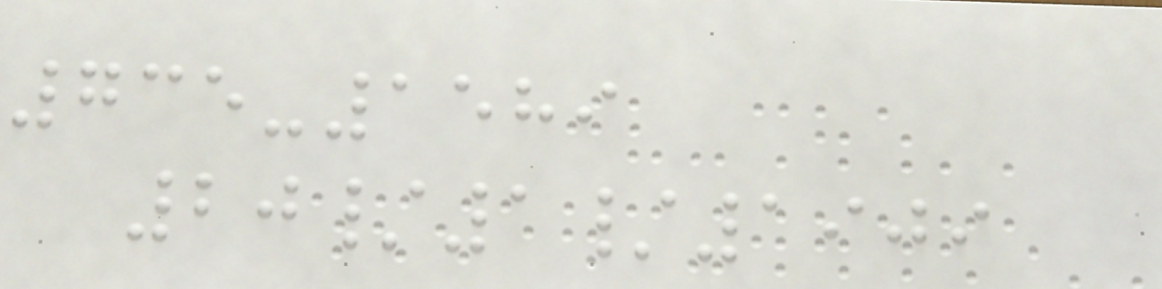735-1589
20/1/1909
